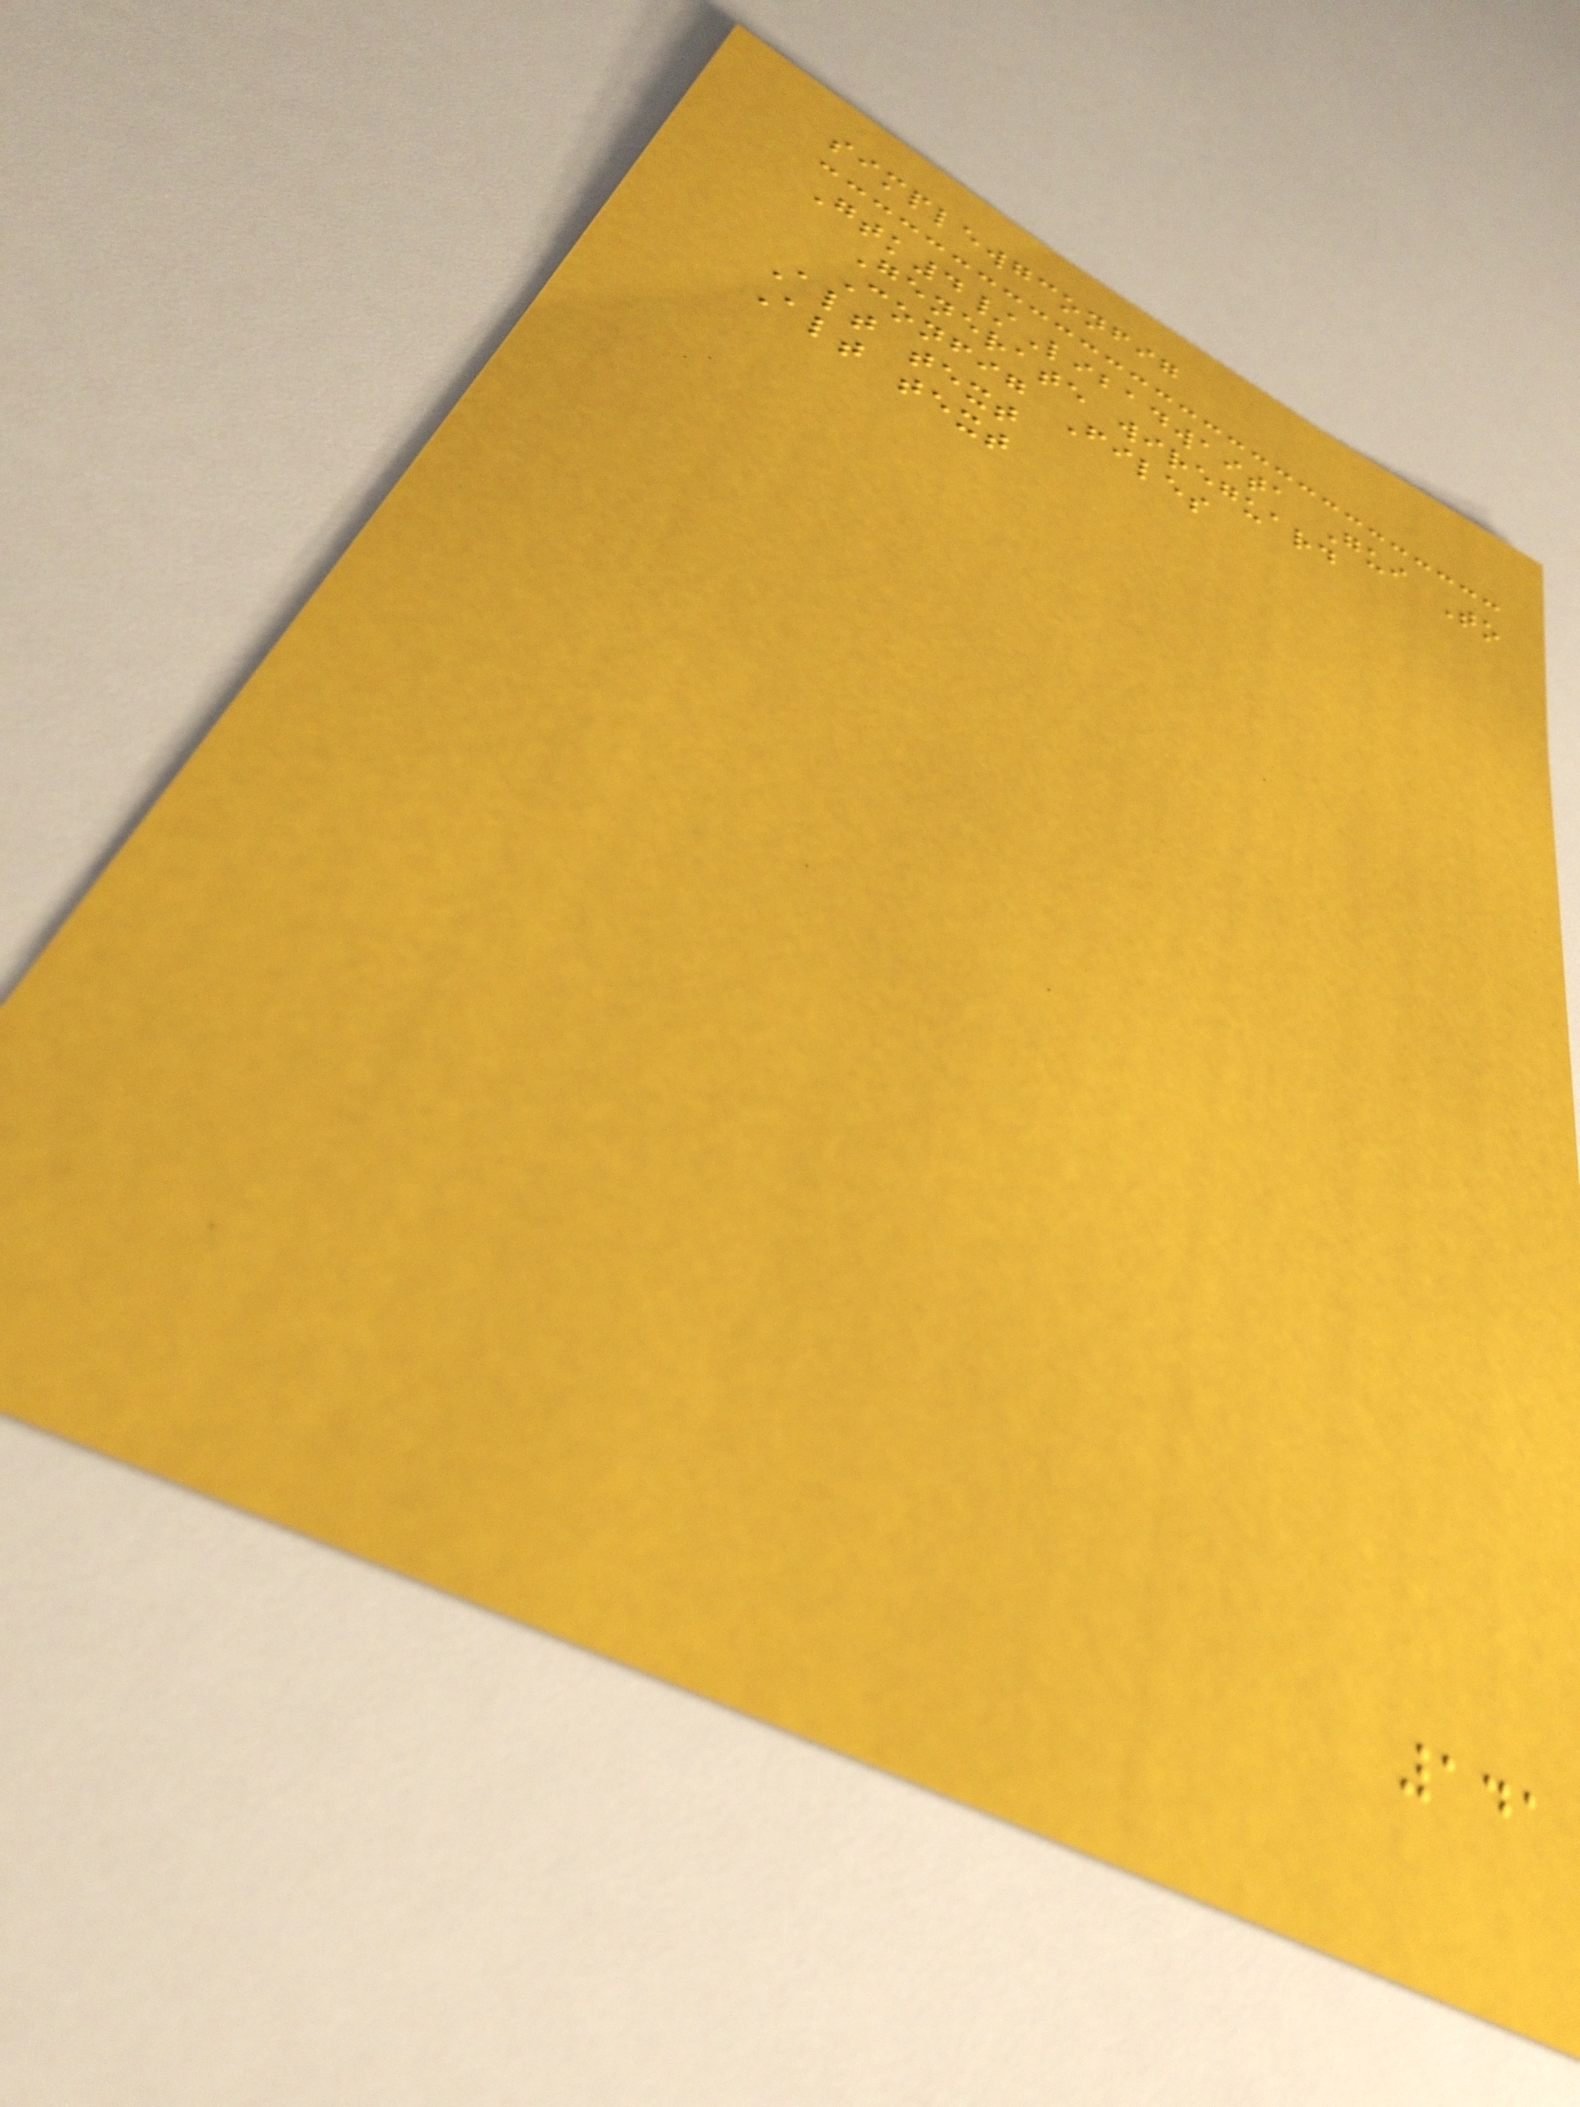simplewgconfig
Gtk4/Libadwaita Gui To
Generate wireguard
Config Files
Alt text
Alt text
141
